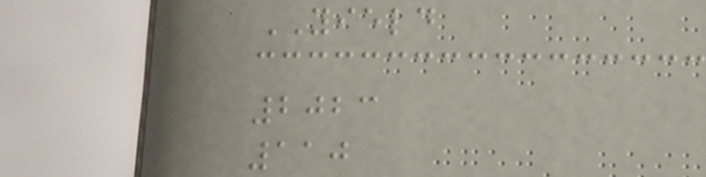YIELD
2023
110
